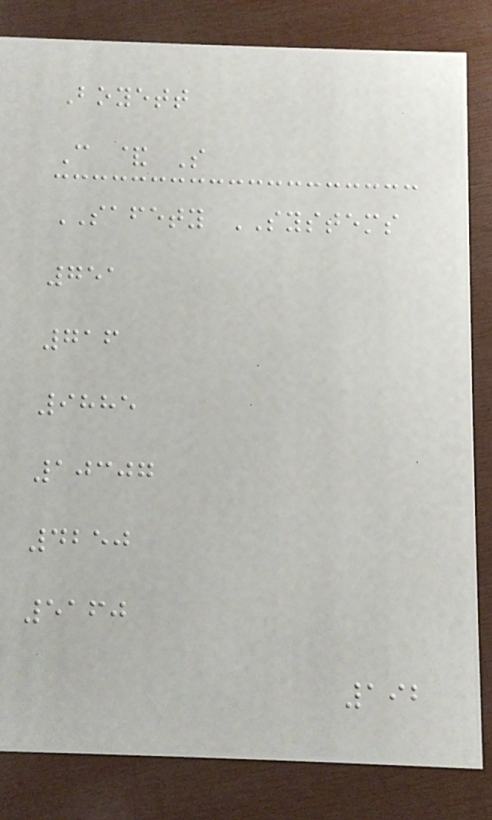Boyett
C & S
SAFETY SYSTEMS
751
716
9885
10307
4250
5160
192
